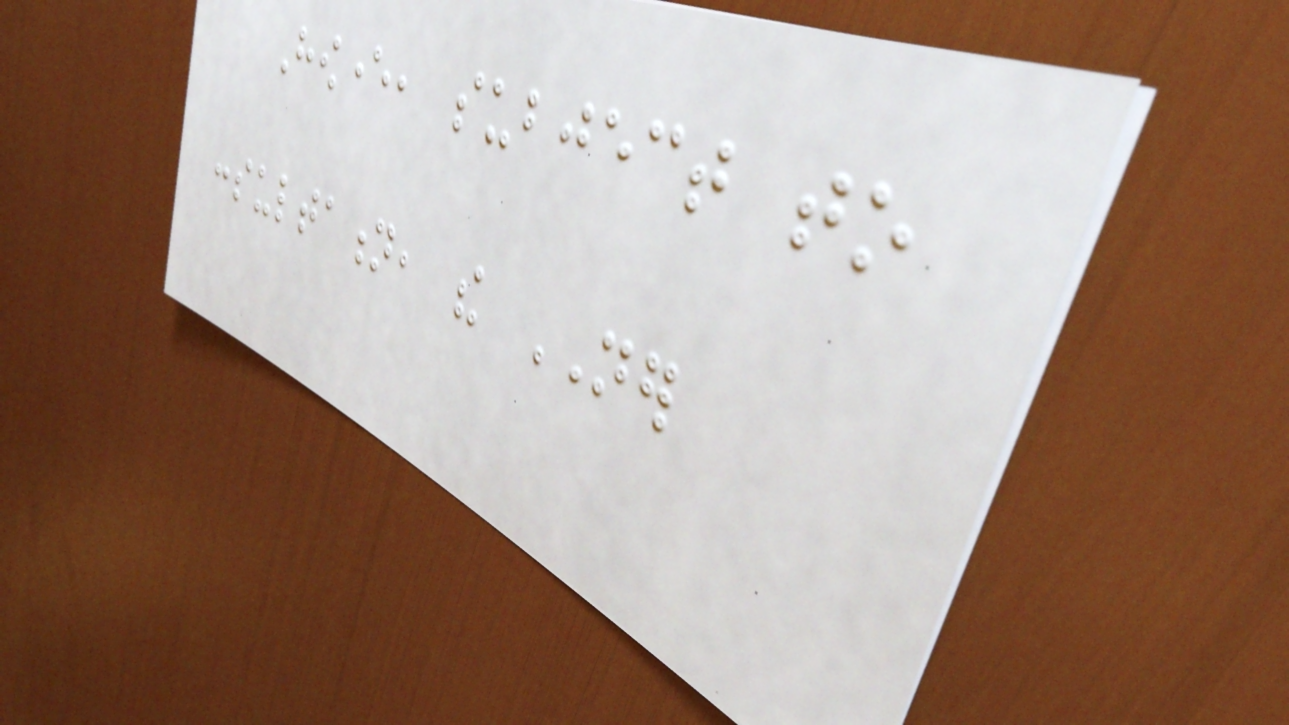However, subject to
consultation, the NER
